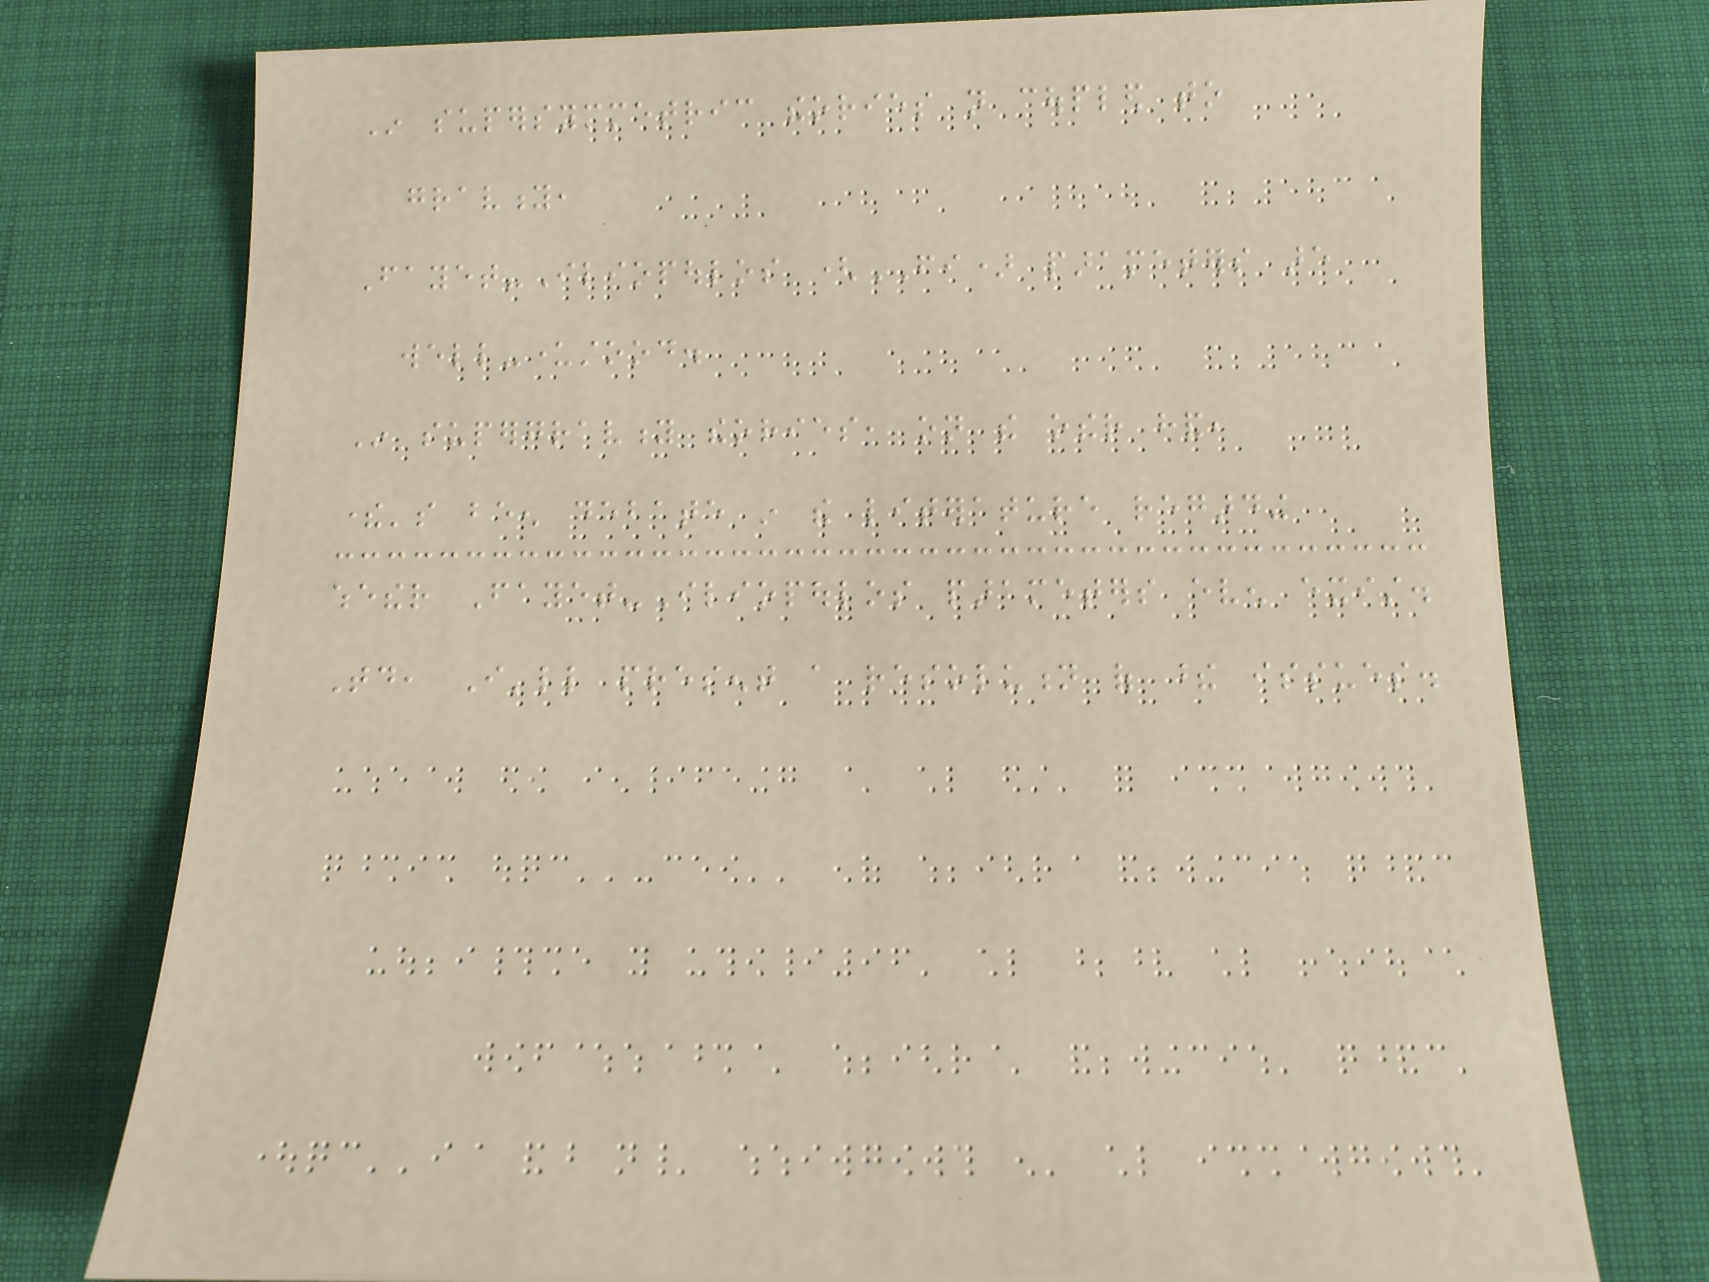In supersymmetric theories not coupled to
gravity,
Fayet-Iliopoulos (FI) parameters are
well-understood.
In supergravity theories, on the other hand,
there's been debate in the literature regarding
whether Fayet-Iliopoulos parameters even exist.
Today, I'll present a resolution of these issues.
